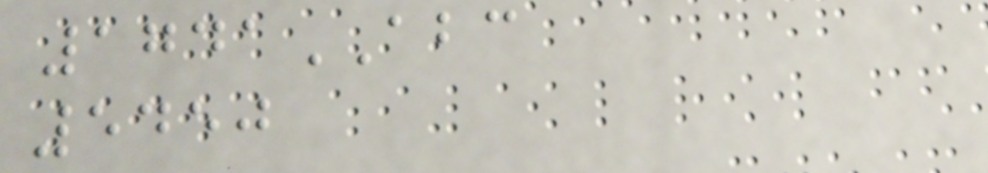1741ABC
5450
